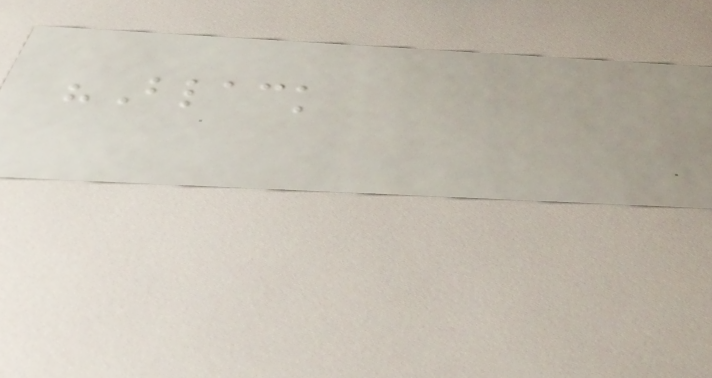"Black
